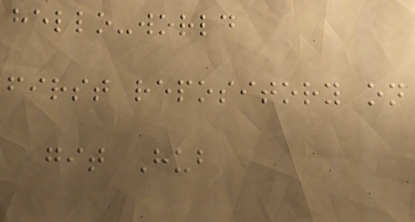hello-world
first repository on
git Hub
